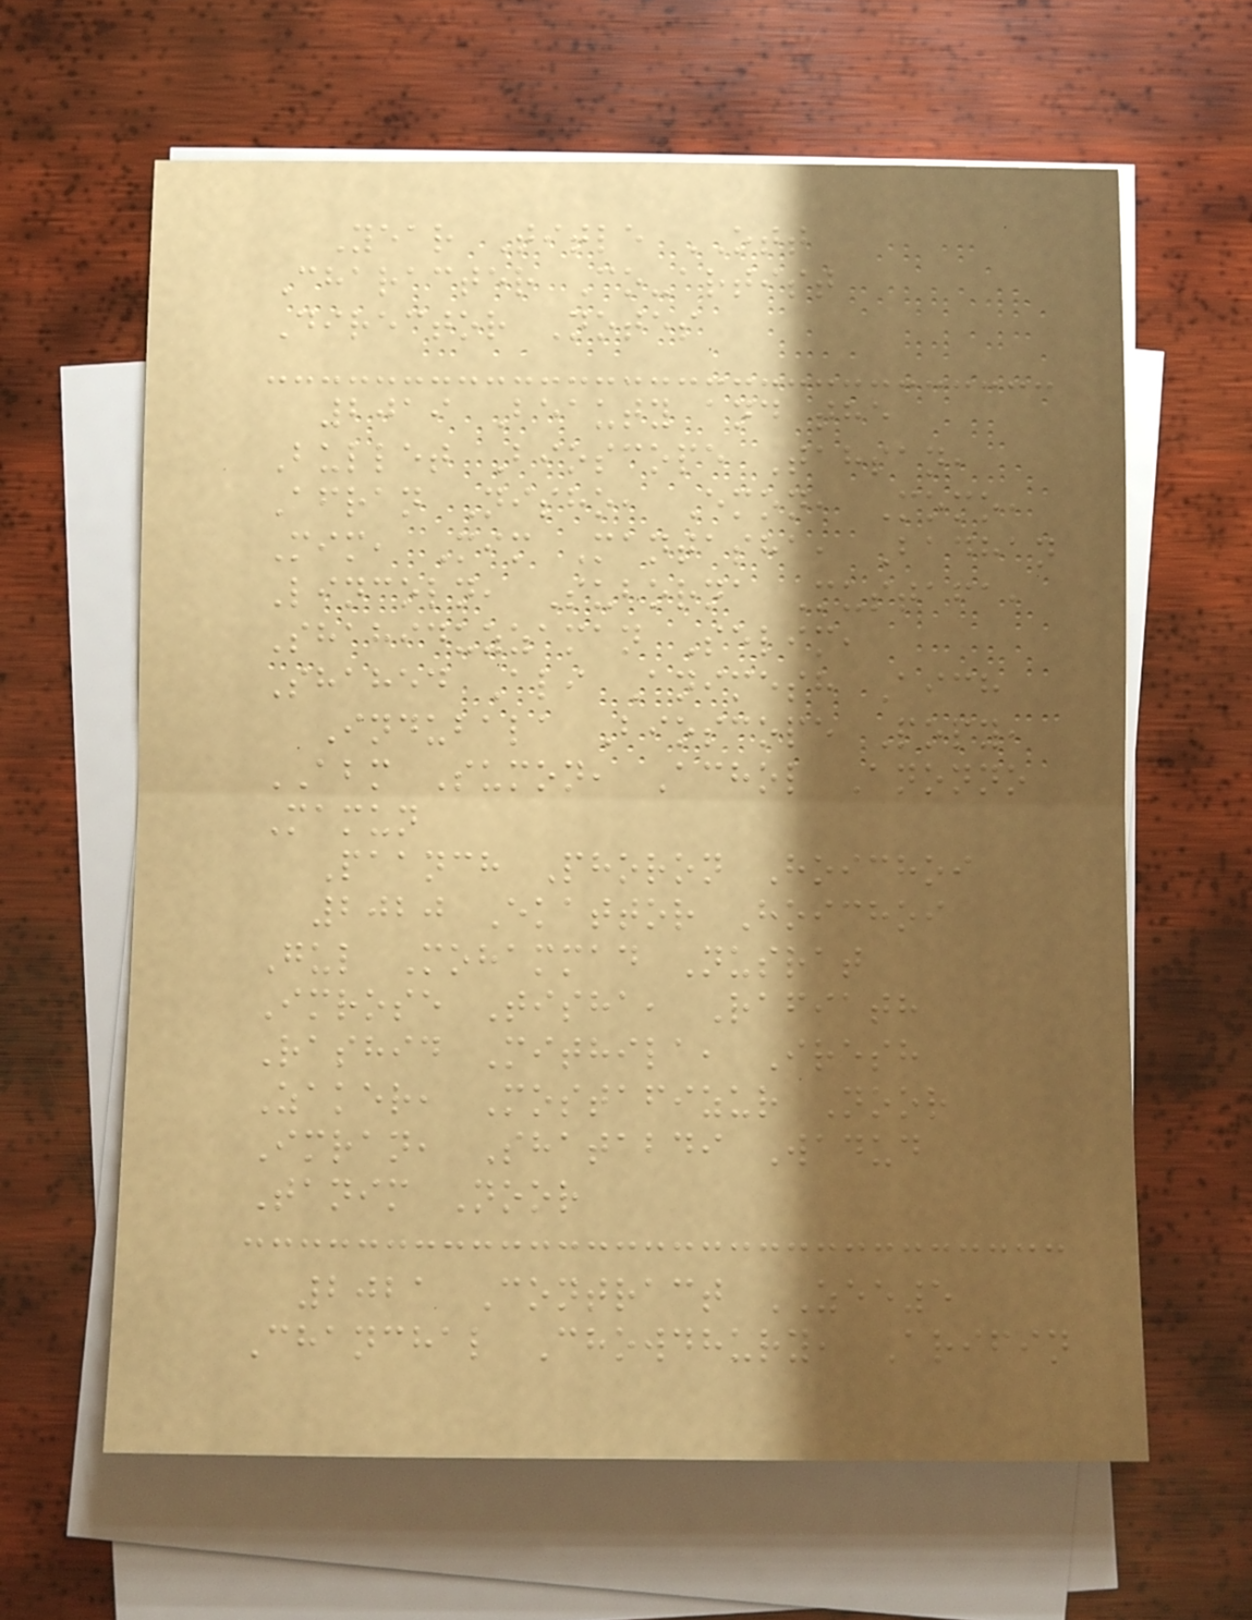Year Title OTT
Character Co-artist
Director Notes
2019 Beauty and the
Bullet Bioscope Tahsan,
Afran Nisho, Emon, Momo,
Mim, Mim Mantasha, Badhan
Lincoln, Suborna Mustafa,
Shahiduzzaman Selim,
Shahed Ali Animesh Aich
Indubala Bioscope Popy,
ABM Sumon, Achol Anonno
Mamun
Paanch Phoron Hoichoi
2020 Ekattor Hoichoi
Gul Mohammad Nusrat
Imrose Tisha, Rafiath
Rashid Mithila, Iresh
Zaker, Mostafizur Noor
Imran, Shatabdi Wadud
Tanim Noor
2021 Contract ZEE5
Chanchal Chowdhury, Arifin
